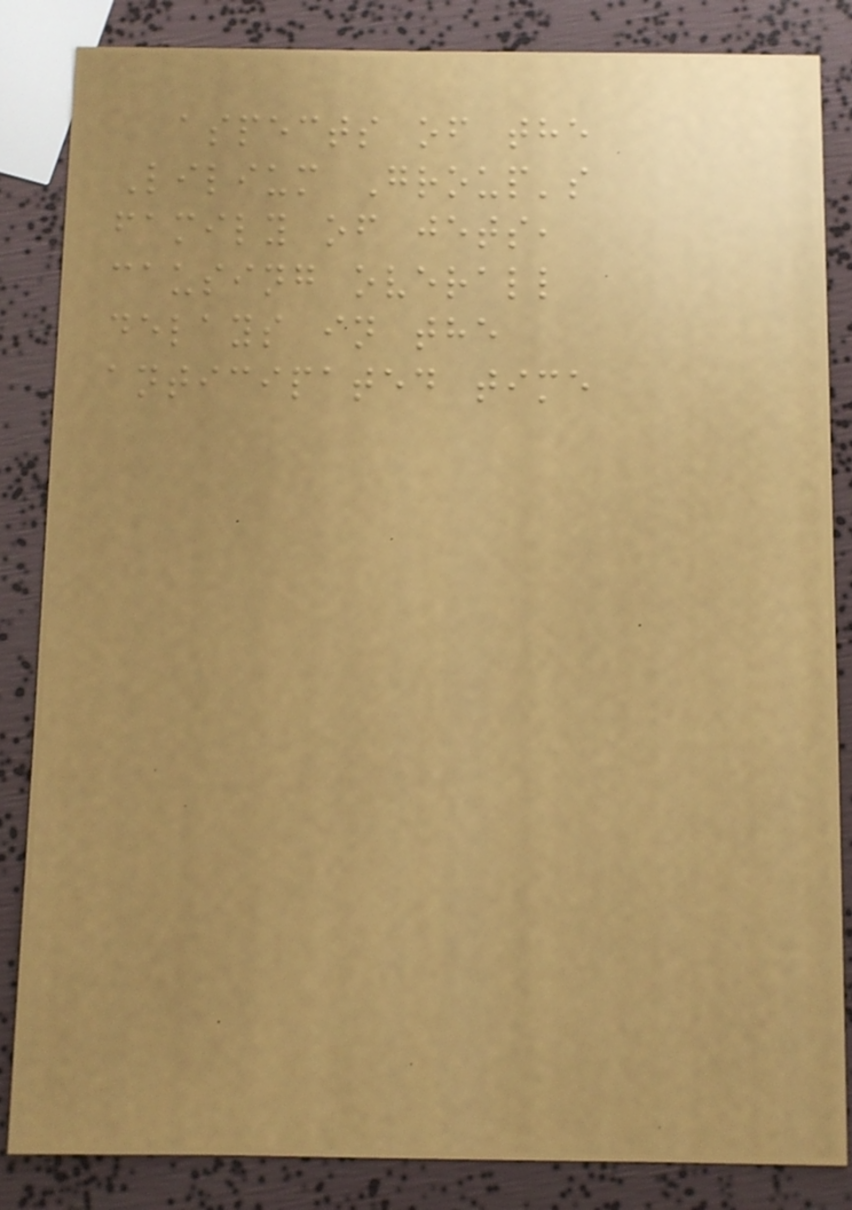aspects of the
Lilium Group's
family of jets,
causing overall
delays in the
anticipated time
